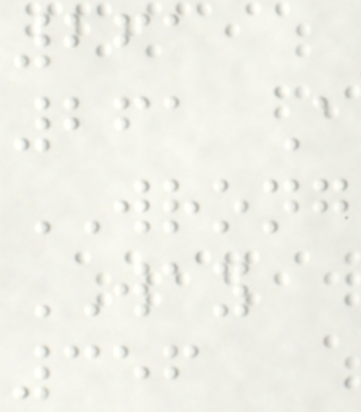261
261 A
WRONG
WAY
356
